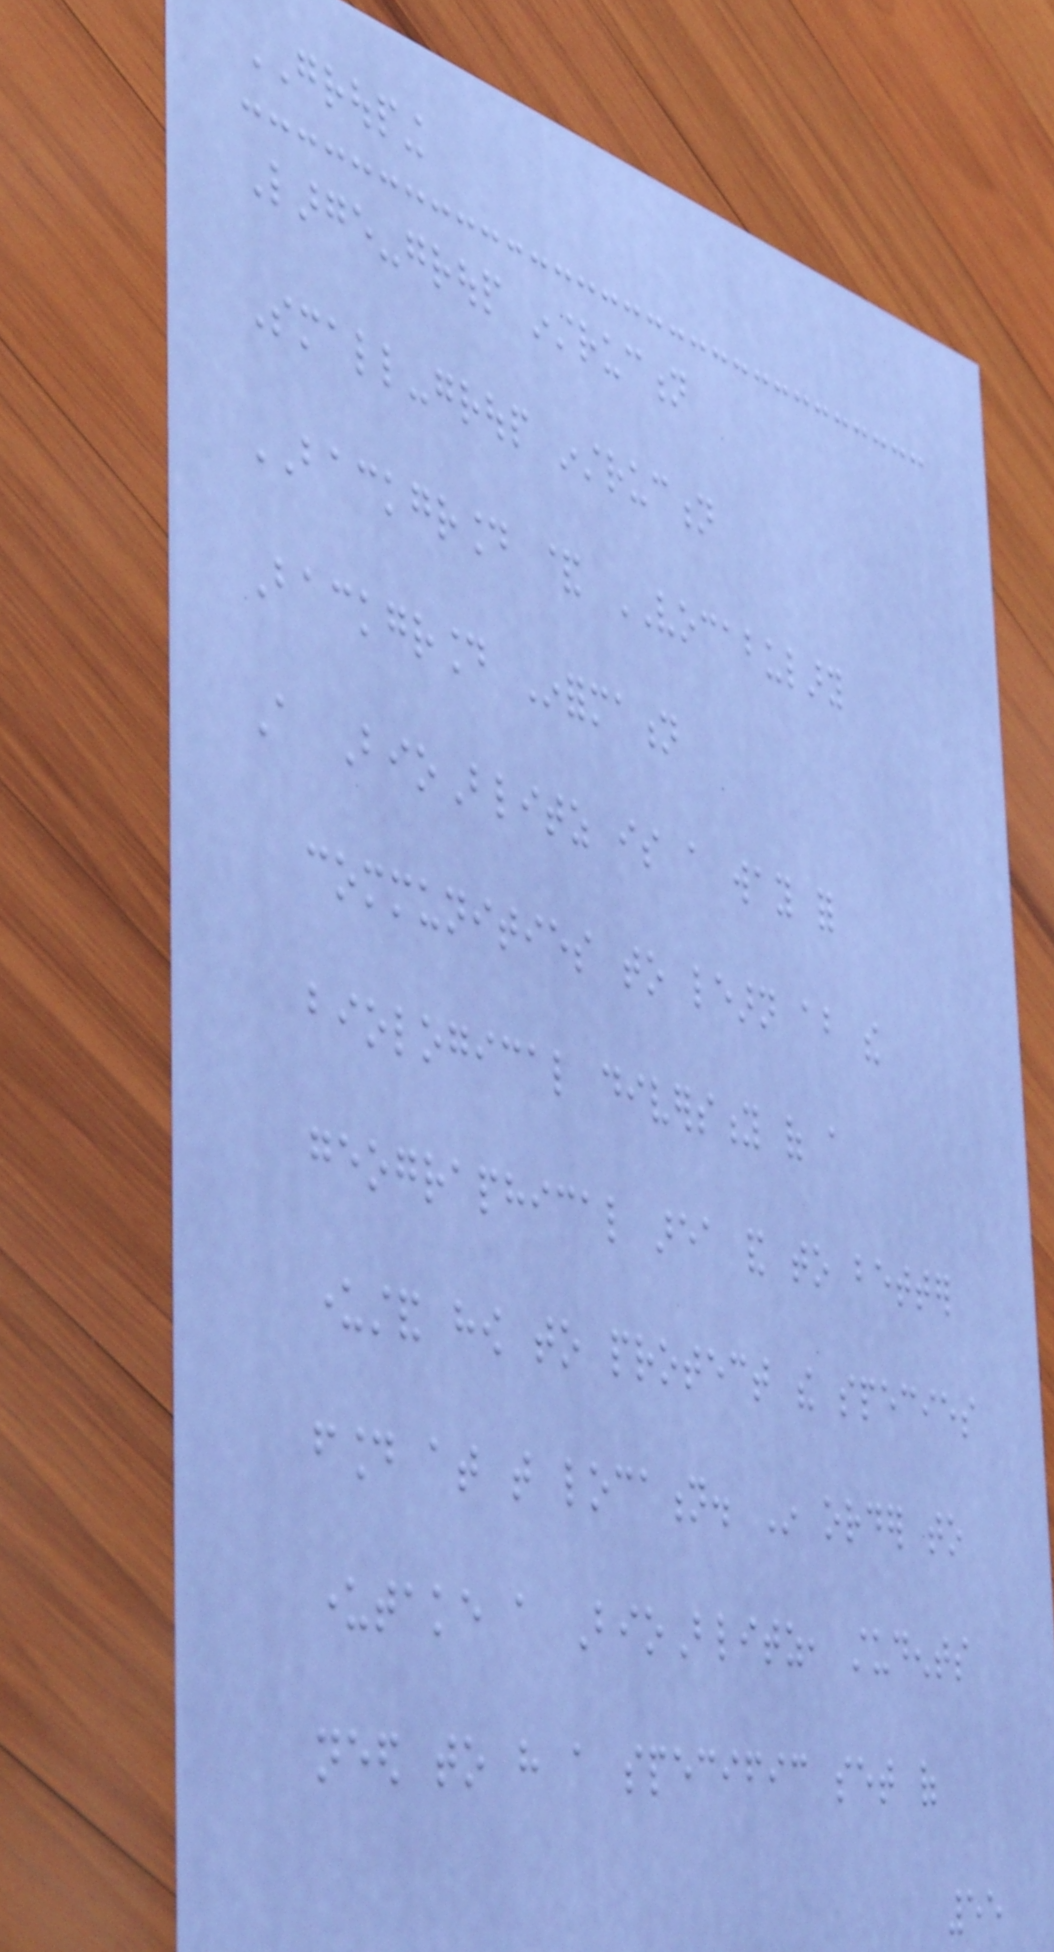GROUPING
Large-group instruction
Small-group instruction
BACKGROUND & VOCABULARY
Background Information
A BioBlitz is a way for
communities to learn about the
biological diversity of a
geographical area and to better
understand how to protect the species
found at that location. In order to
undertake a BioBlitz, students
need to have a specific set of
55
